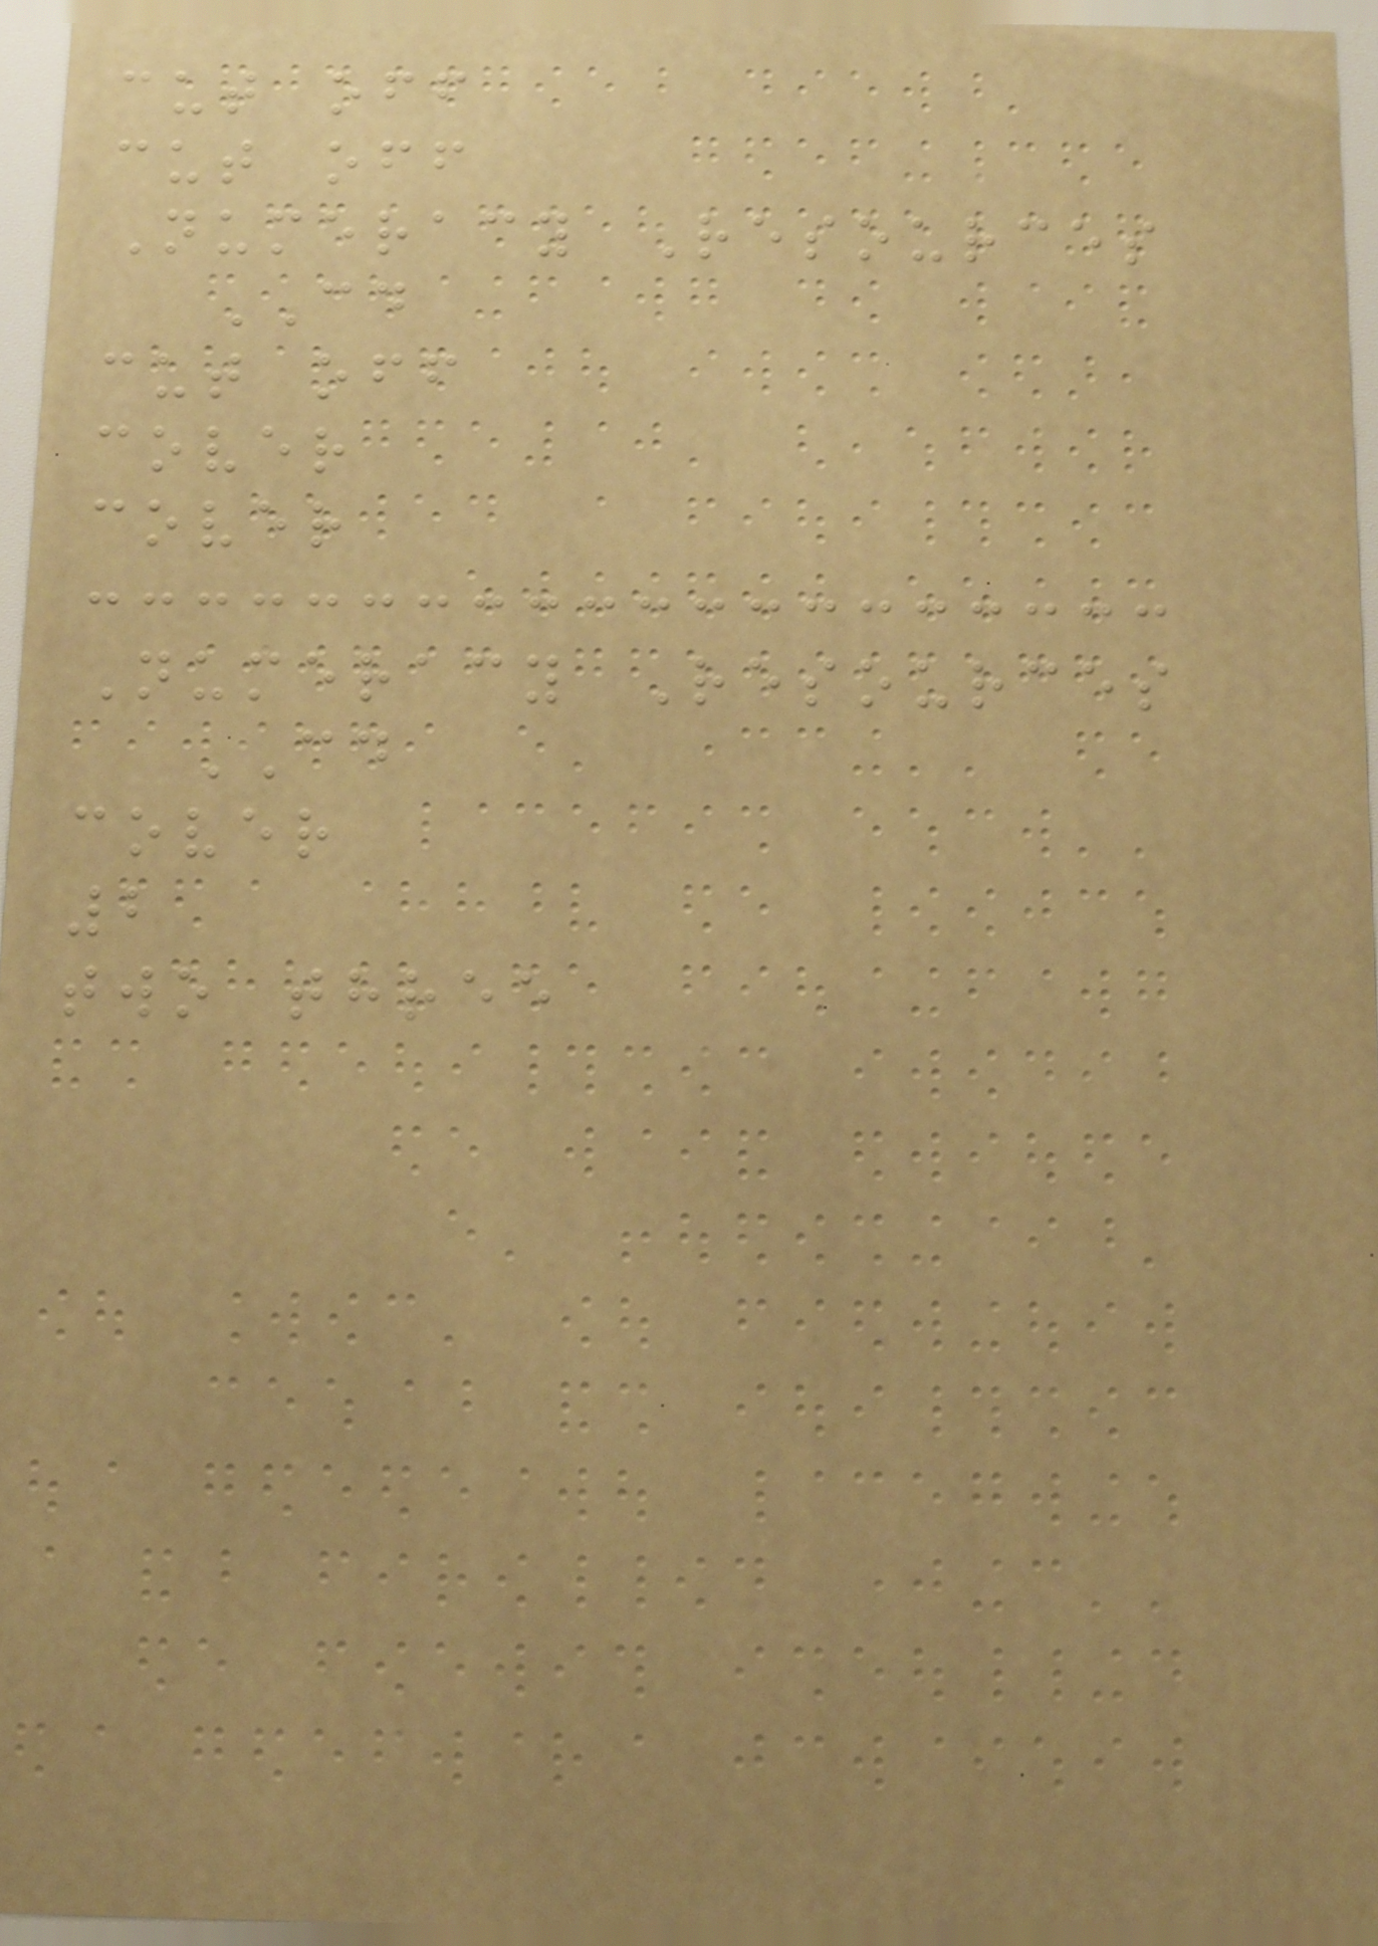cut off
cut off
Numeracy Resources
CD
cut off
cover
cover
Numeracy Resources
CD
cover
2
two three
